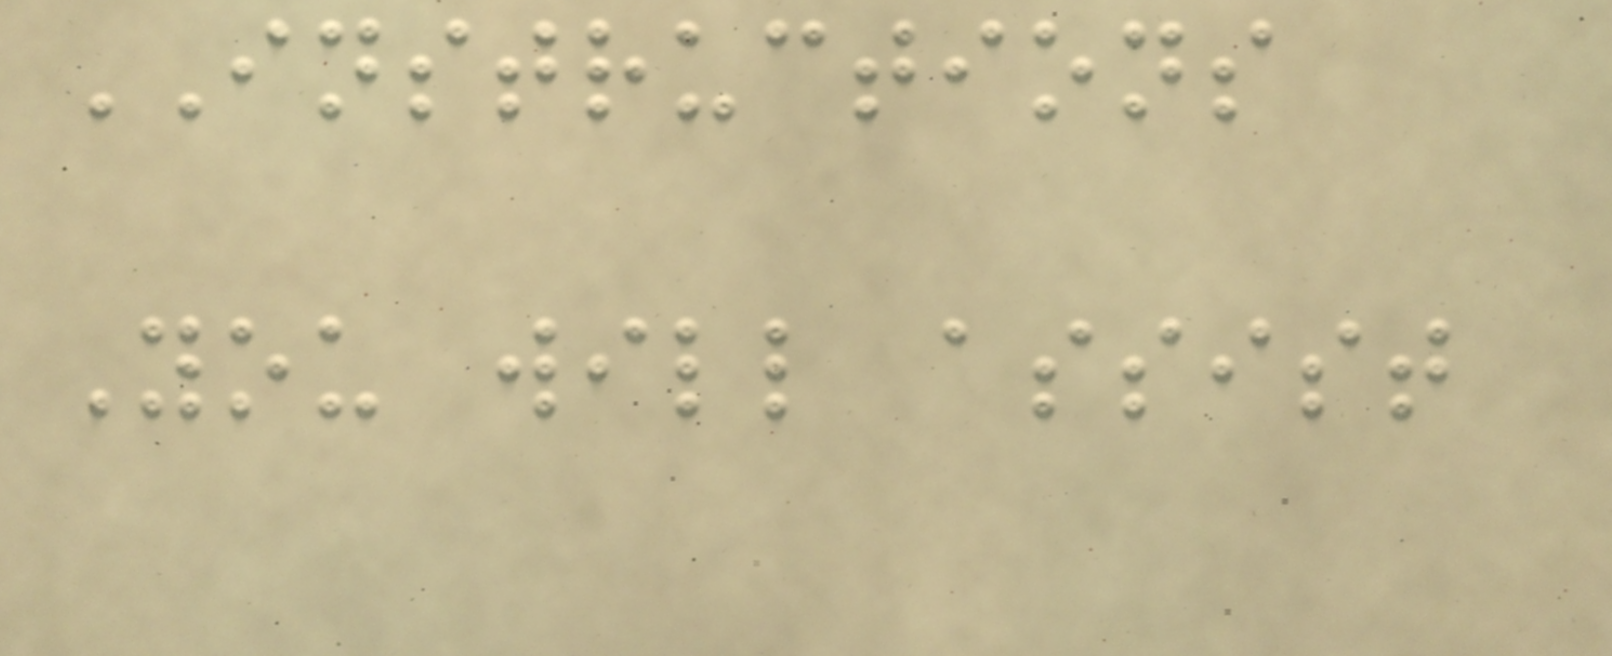INSTRUCTIONS
You will assist
